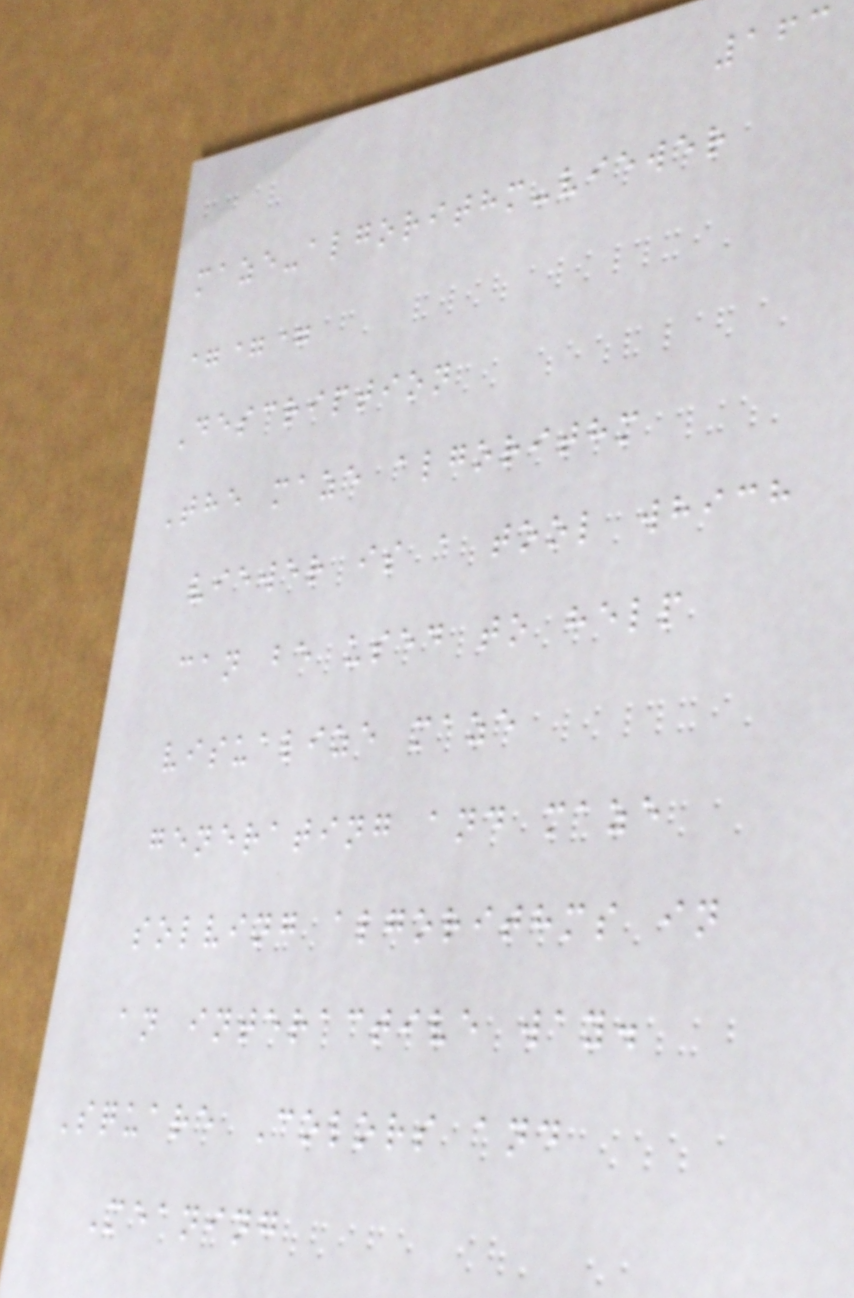163
maze-algorithm-viewer
===
Description
The maze algorithm
viewer is a tool which
can be used to help
visualize maze
generating and maze
solving algorithms in
an interactive way.
Square Colors and
Meaning
